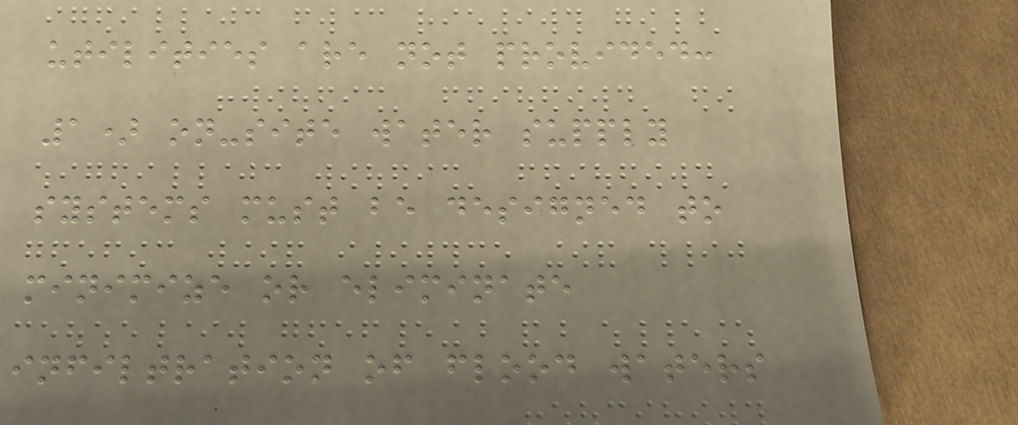utilities are not provided:
1) on-site water supply
systems must be designed to
minimize or eliminate
infiltration of flood waters
